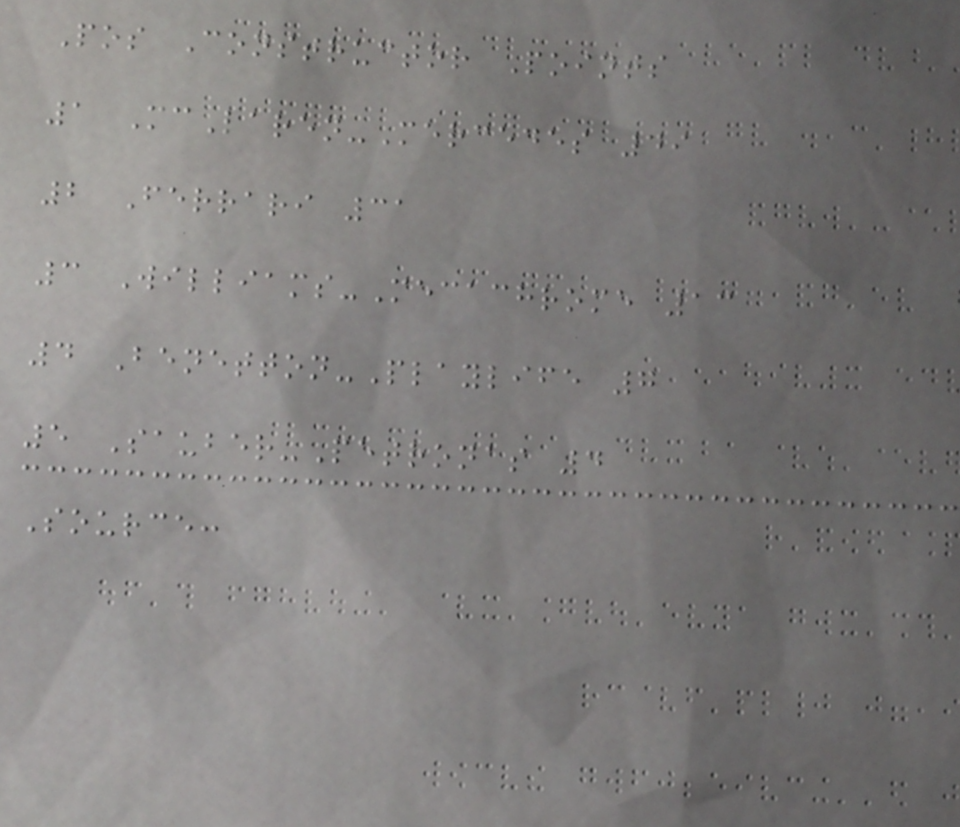Pos Constructor Points
1 McLaren-Mercedes 49
2 Ferrari 31
3 Williams-Mecachrome 13
4 Benetton-Playlife 7
5 Sauber-Petronas 4
Source:
